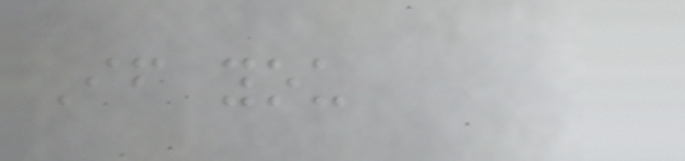If you
